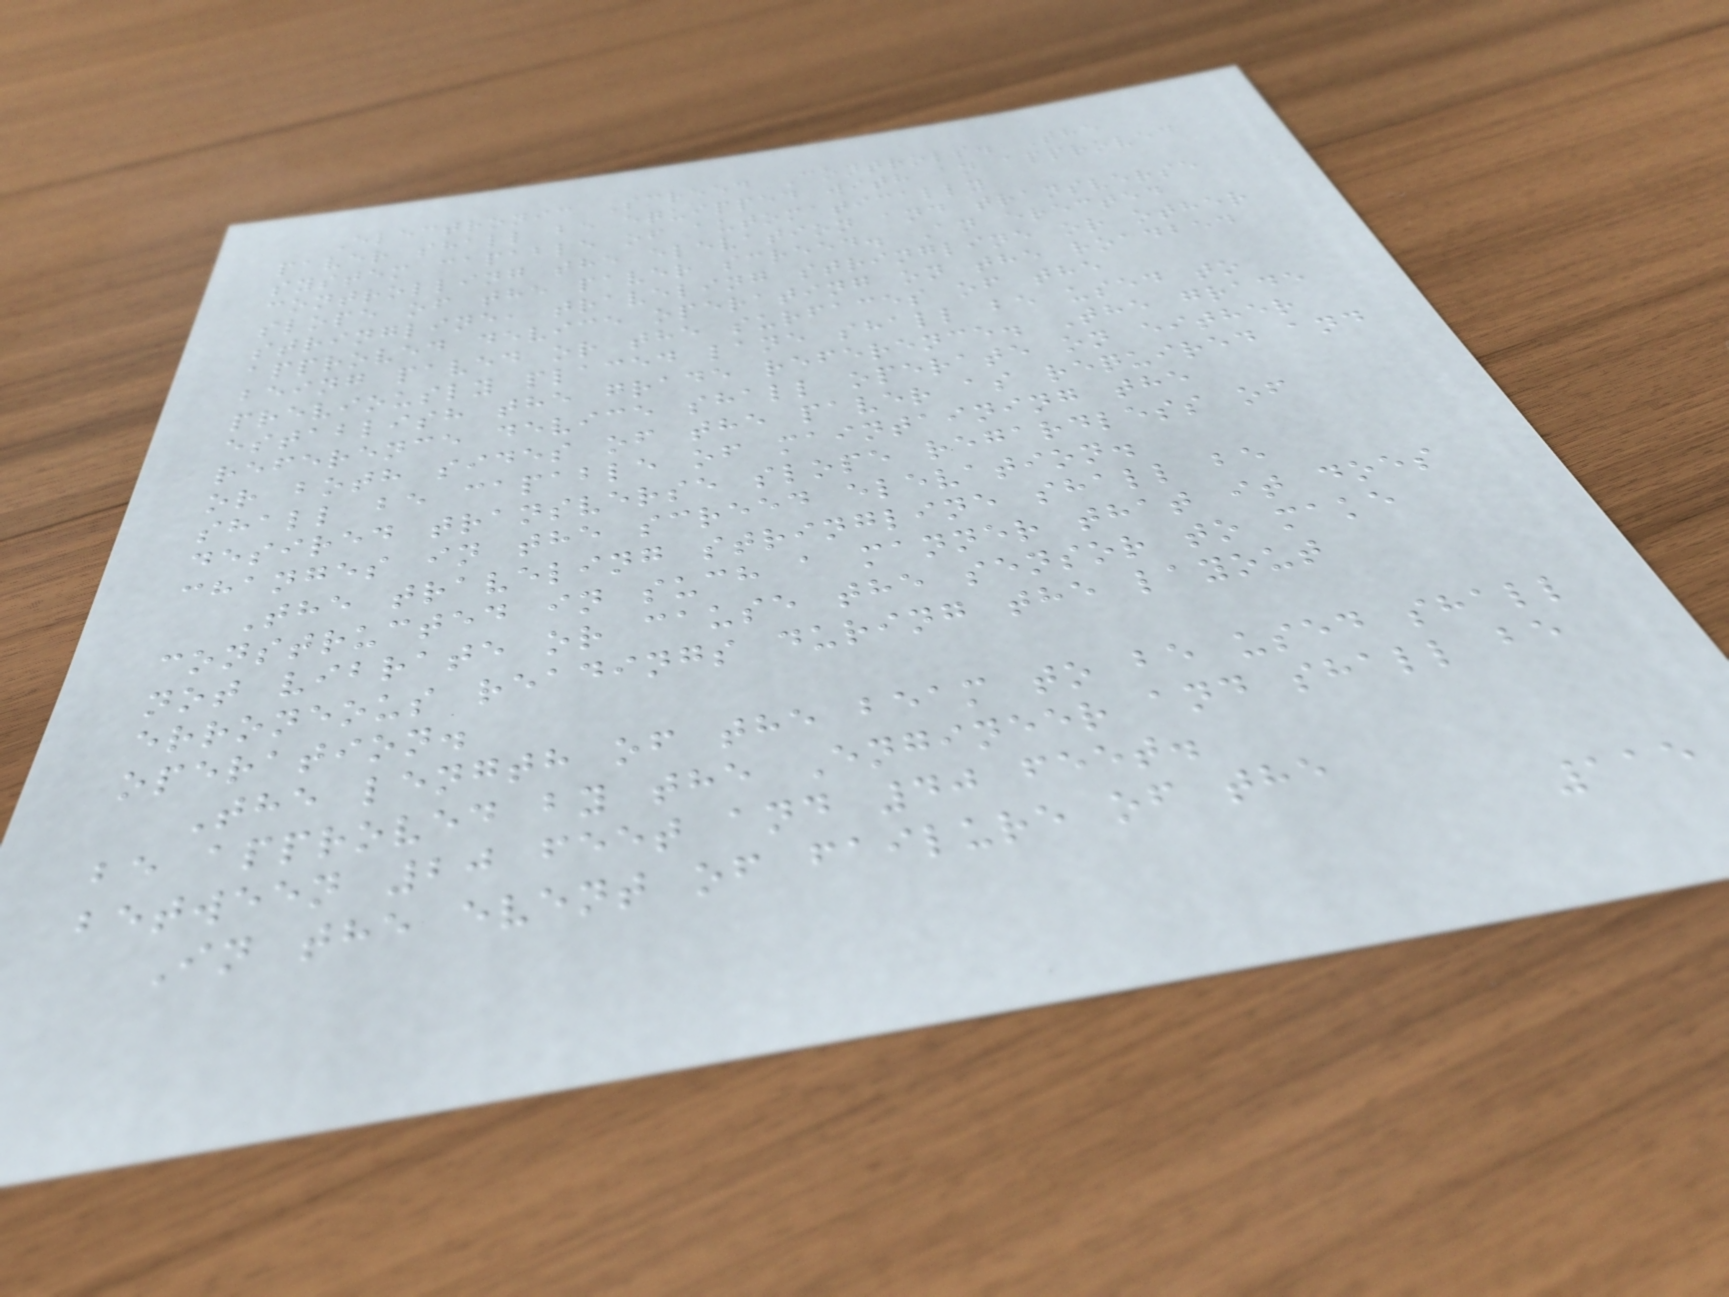Electronic Screed Controls. The
paver shall be equipped with an approved
system capable of automatically
controlling the elevation and transverse
slope of the paver screed. An erected
stringline, traveling stringline or other
approved device operating on the roadbed
being paved or the surfaces of the
previously placed lane shall be used to
establish the grade reference. The grade
reference device shall operate on either
or both sides of the paver as required and
shall be capable of maintaining the
desired transverse slope regardless of
changes in the screed elevation.
The traveling stringline shall be
constructed in such a manner that it does
not vibrate or cause the sensor to make
erroneous readings during the layout
operation.
The length of the beam to be used shall
be approved by the Engineer and shall be
between 20 feet and 40 feet.
In the event of failure of the
115
